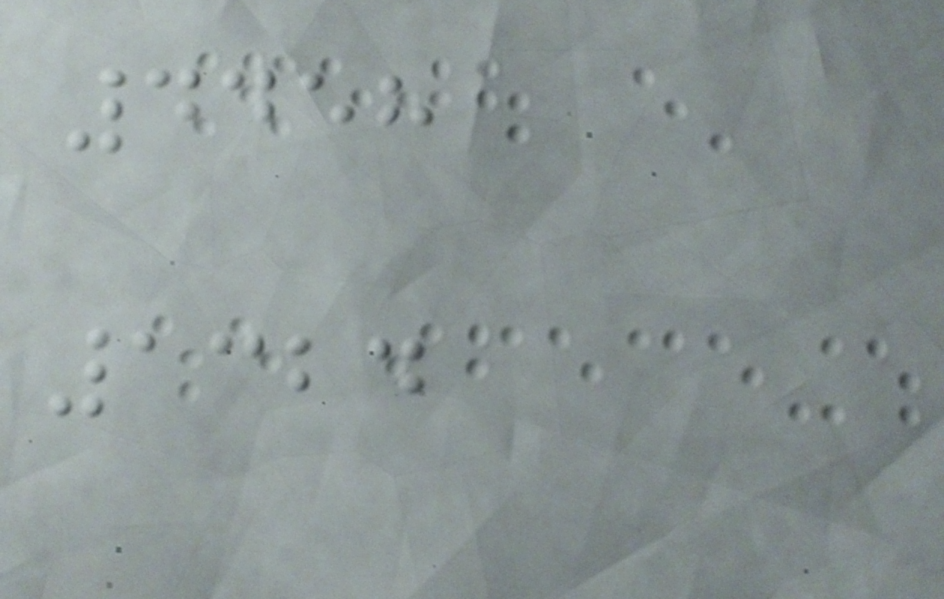4458
1324
